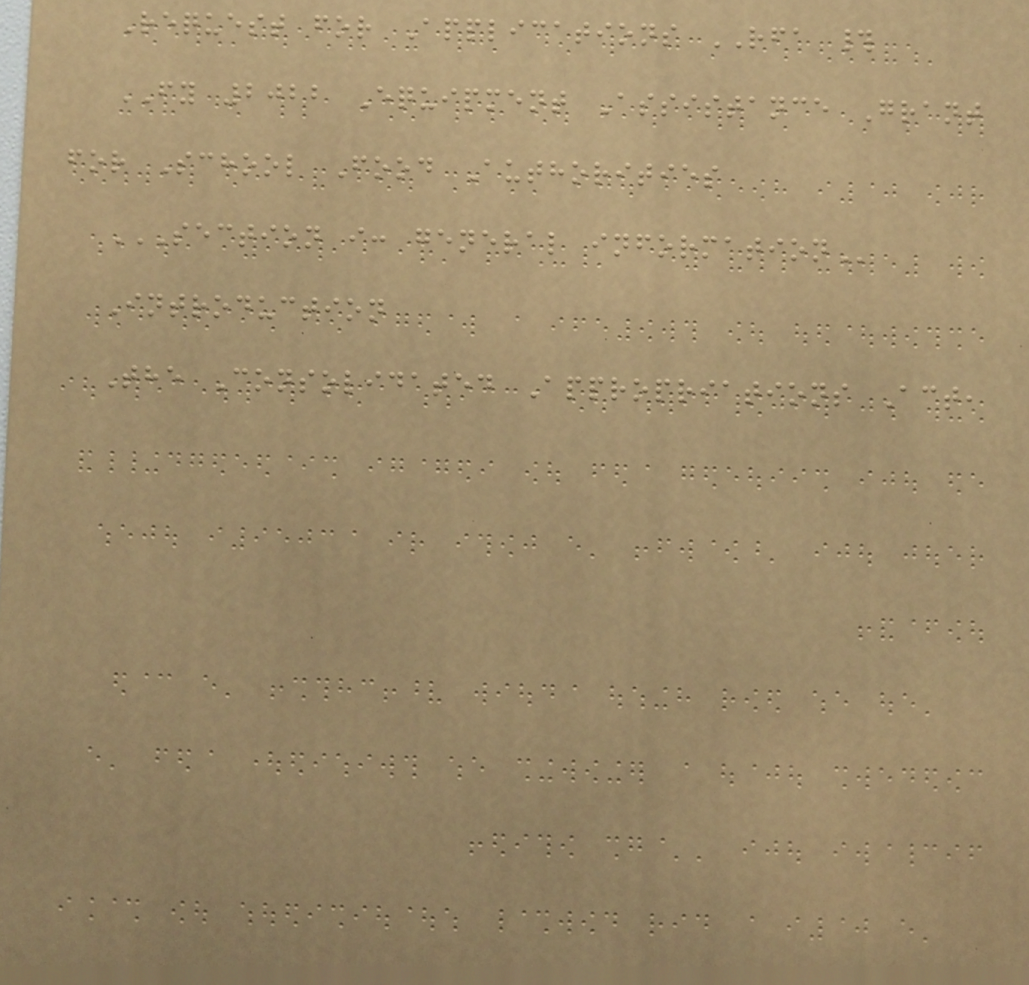Request for Applications RFA #
FY 2022 Equipment Assistance Grant
for School Food Authorities
SECTION I: GENERAL INFORMATION
Introduction
The Consolidated Appropriations Act,
